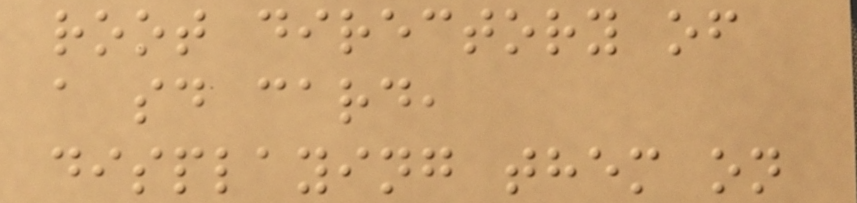root directory of
a sd card,
displaying them on
